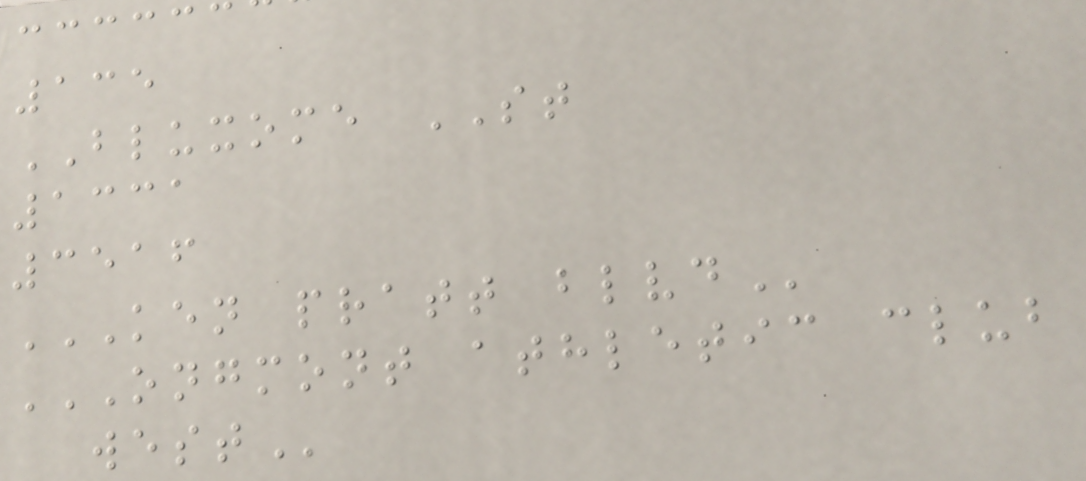135
BLUXOME ST
1331
3516
KEN PRATT BLVD
ONGMONT ATHLETIC CLUB
WEST
